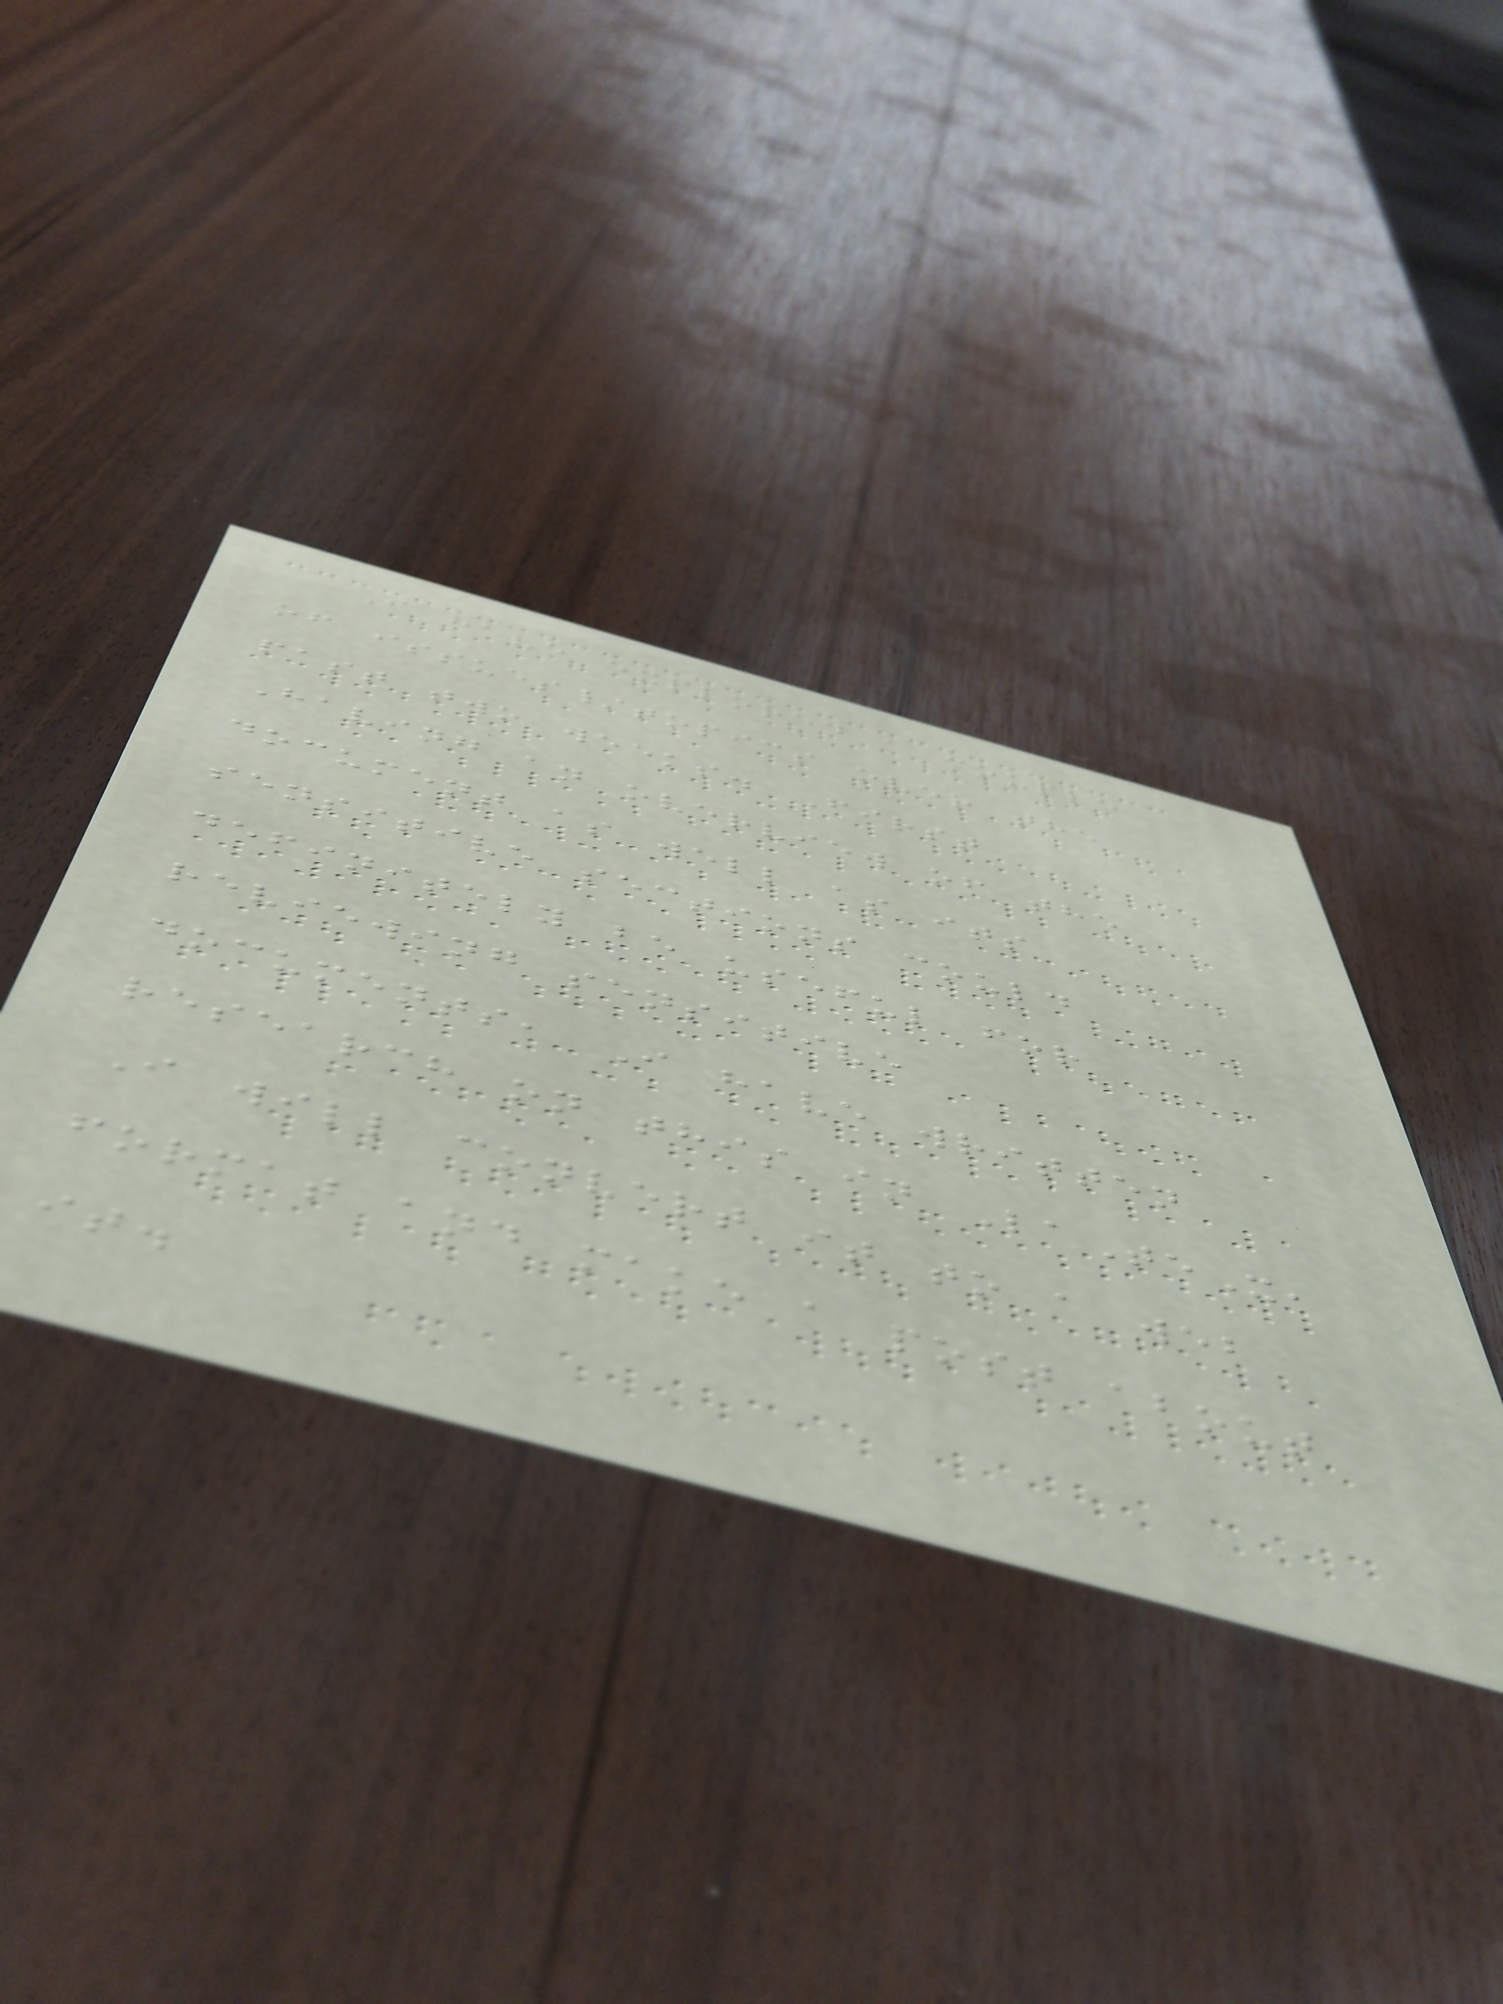I have explored a couple
of issues/topics over the
past two weeks. First
Having an overview of the
document as well as its
sensitive sections could
definitely be useful for
reviewing sensitive
documents, I have written
research on this in LaTeX,
I will convert it to a web
format and make a post about
it.
